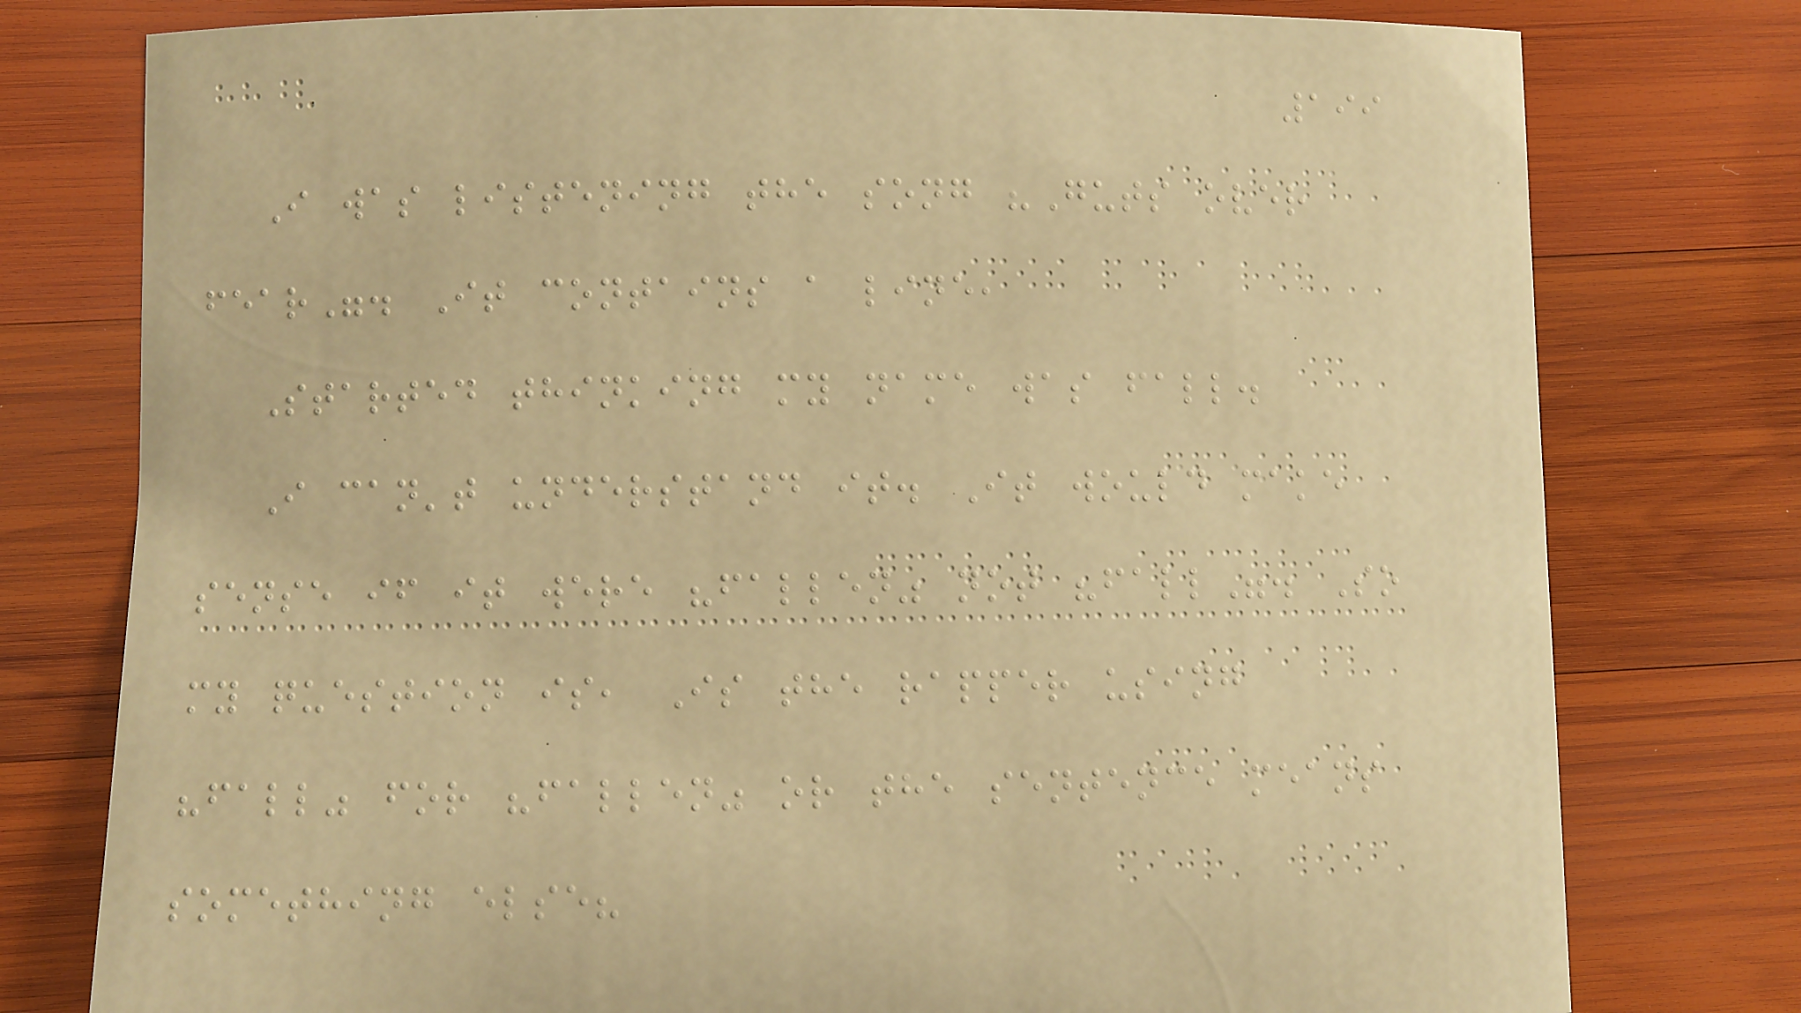199
I was listening the song "Guts over
fear". It contains a line,
Started thinking my name was fall.
I can't understand it. It would make
sense if it were "fallen" not "fall". So
my question is, Is the rapper using
"fall" for "fallen" or the sentence means
something else?
